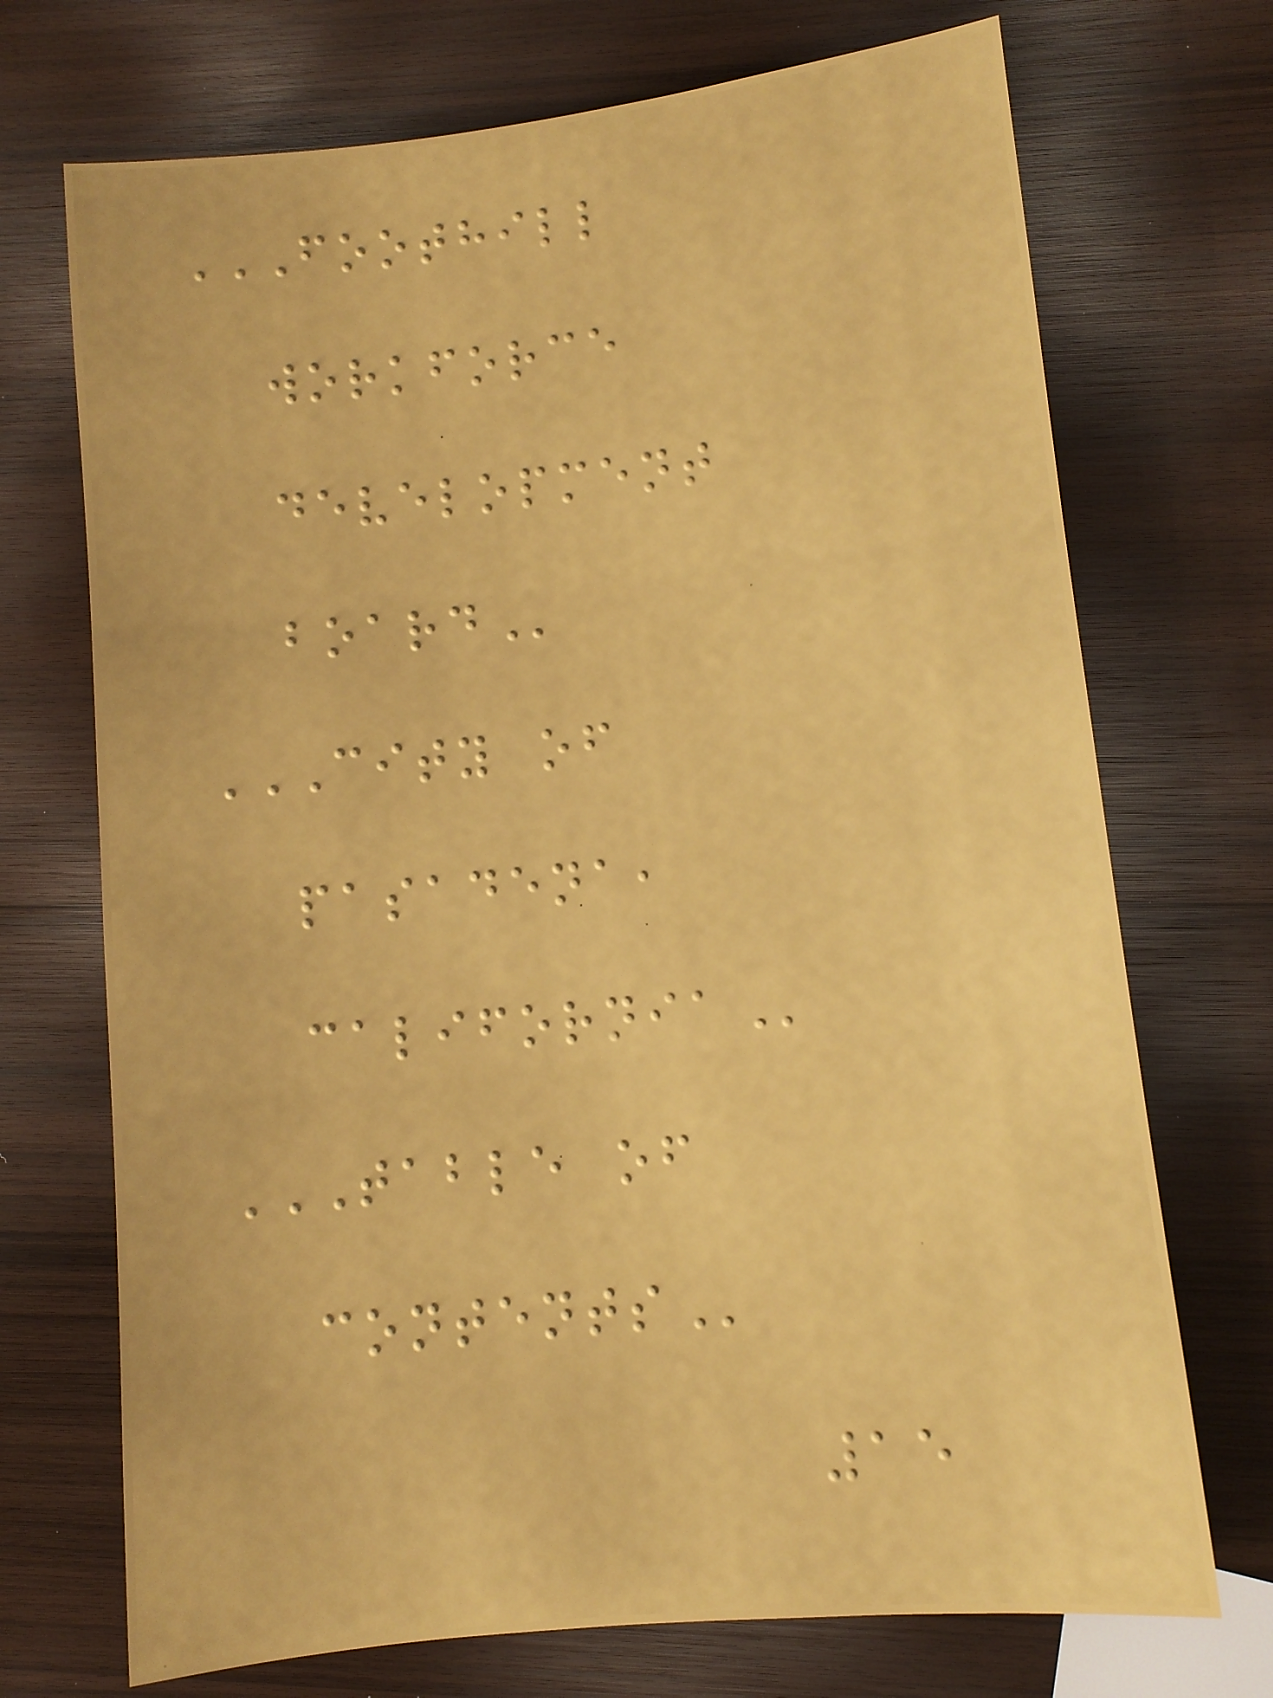FOOTHILL
WORKFORCE
DEVELOPMENT
BOARD
CITY OF
PASADENA,
CALIFORNIA
TABLE OF
CONTENTS
15
